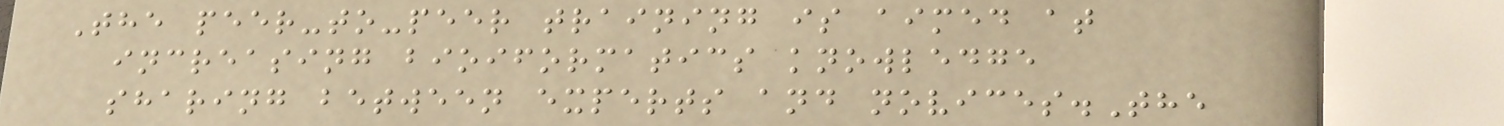The peer-to-peer training is aimed at
increasing bioiformatics knowledge
sharing between experts and novices.The
